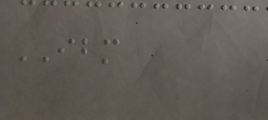IBM
